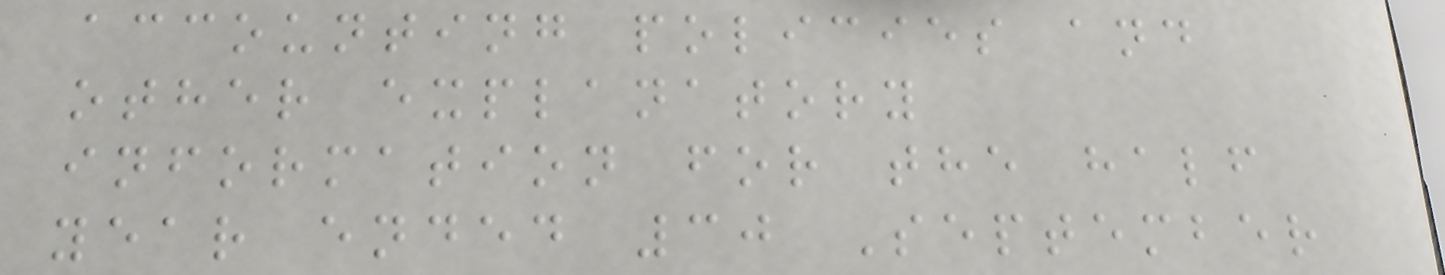accounting policies and
other explanatory
information for the half
year ended 30 September
